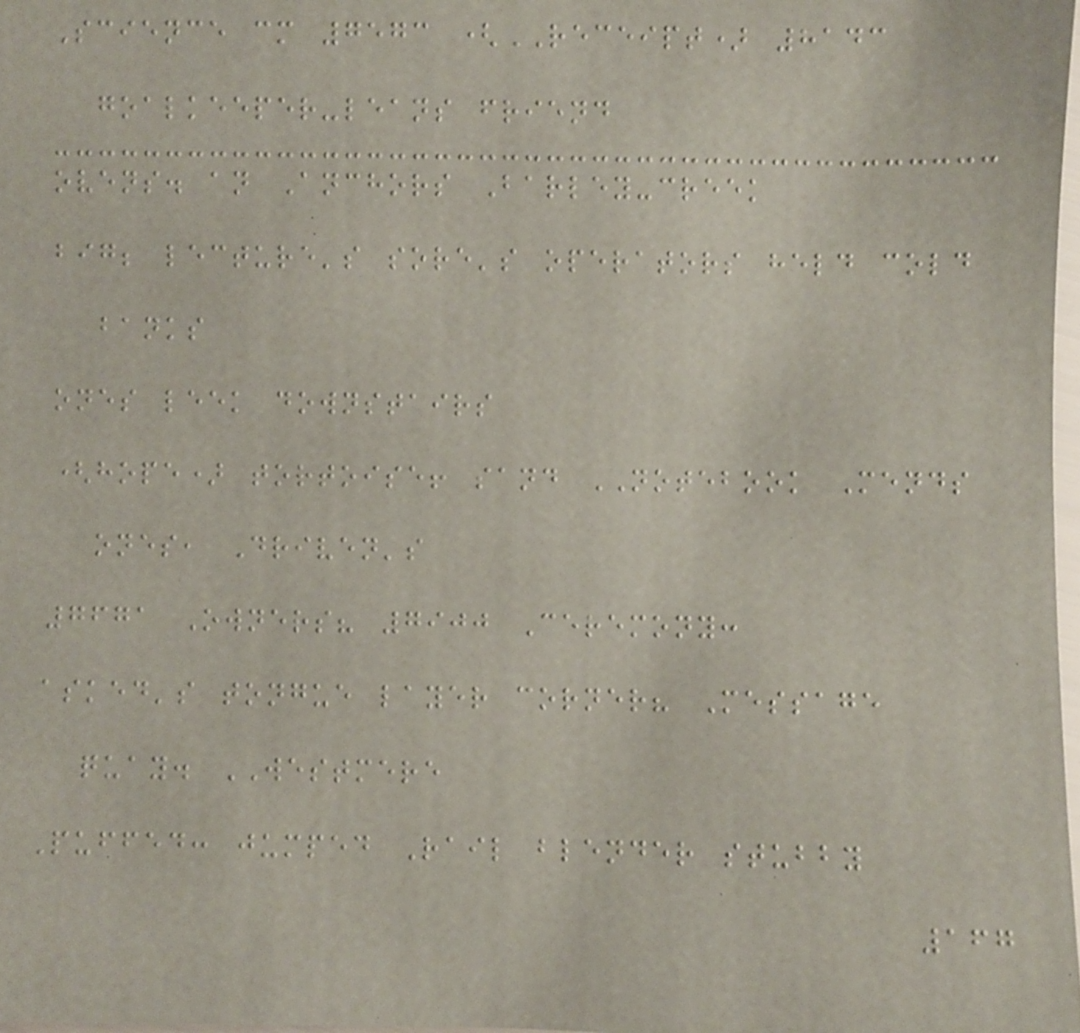Science cm 7573 (RECEIPT) 8143
goalkeeper-leans friend
ovens. an Anchors Barley-creek
big; lecture's sore's operators held cold
banks
ones leek downstairs
(hope) tortoise! sand NOTEBOOK Mends
ones, Driven's
7671 Owners? 7900 Ceremony:
asked's tongue layer corner? Message
quay. WESTMERE
Puffed: jumped Rail blender stubby
167
